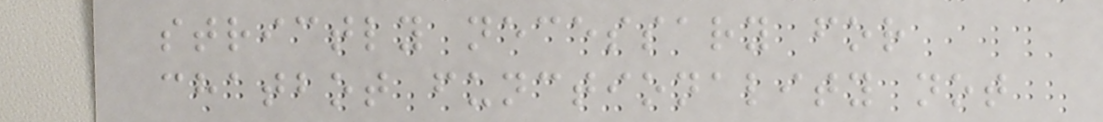strictly necessary for
chatbot functionality not
